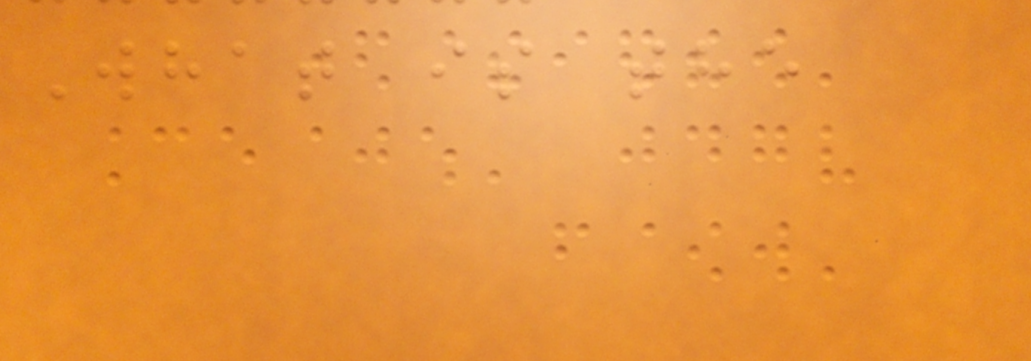What is the
